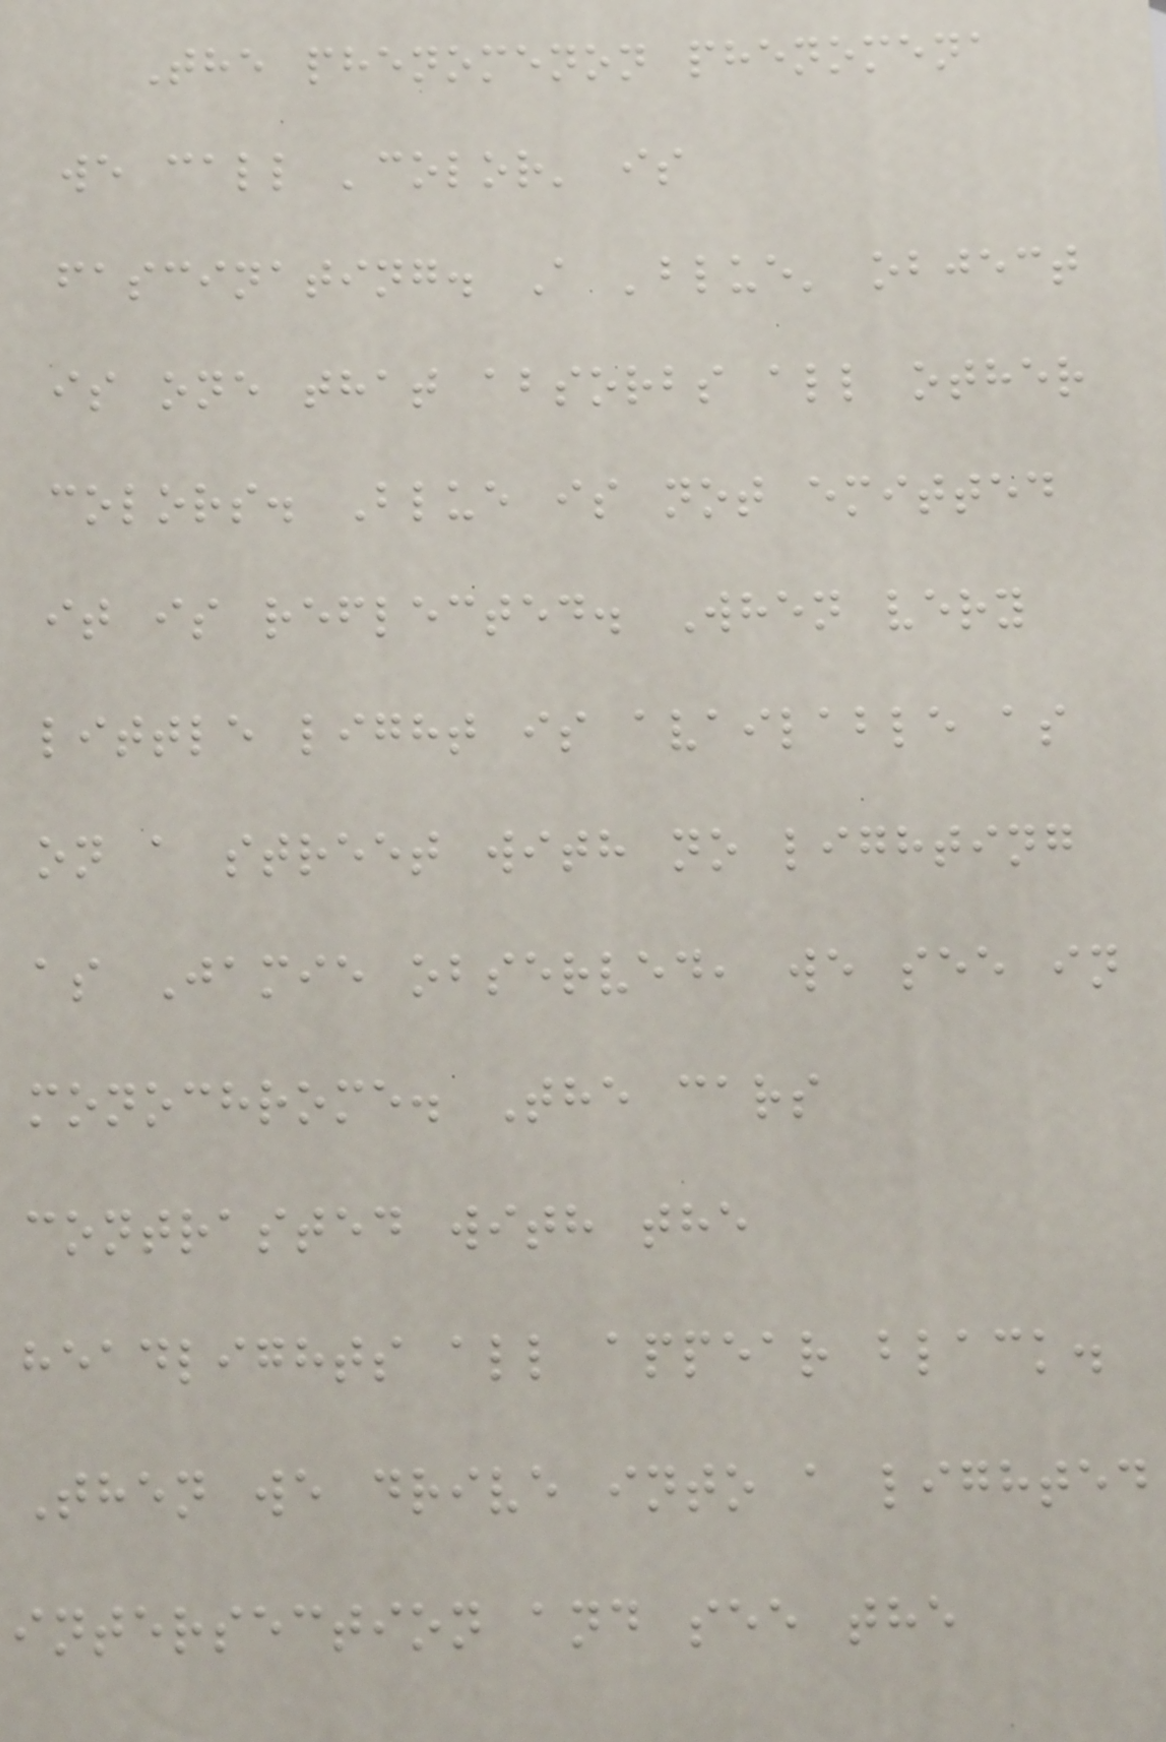The phenomenon phenomena
we call 'color' is
fascinating. A 'blue' object
is one that absorbs all other
colors. Blue is not emitted
it is reflected. When very
little light is available as
on a street with no lighting
as Jamie observed, we see in
monochrome. The cars
contrasted with the
headlights all appear black.
Then we drive into a lighted
intersection and see the
